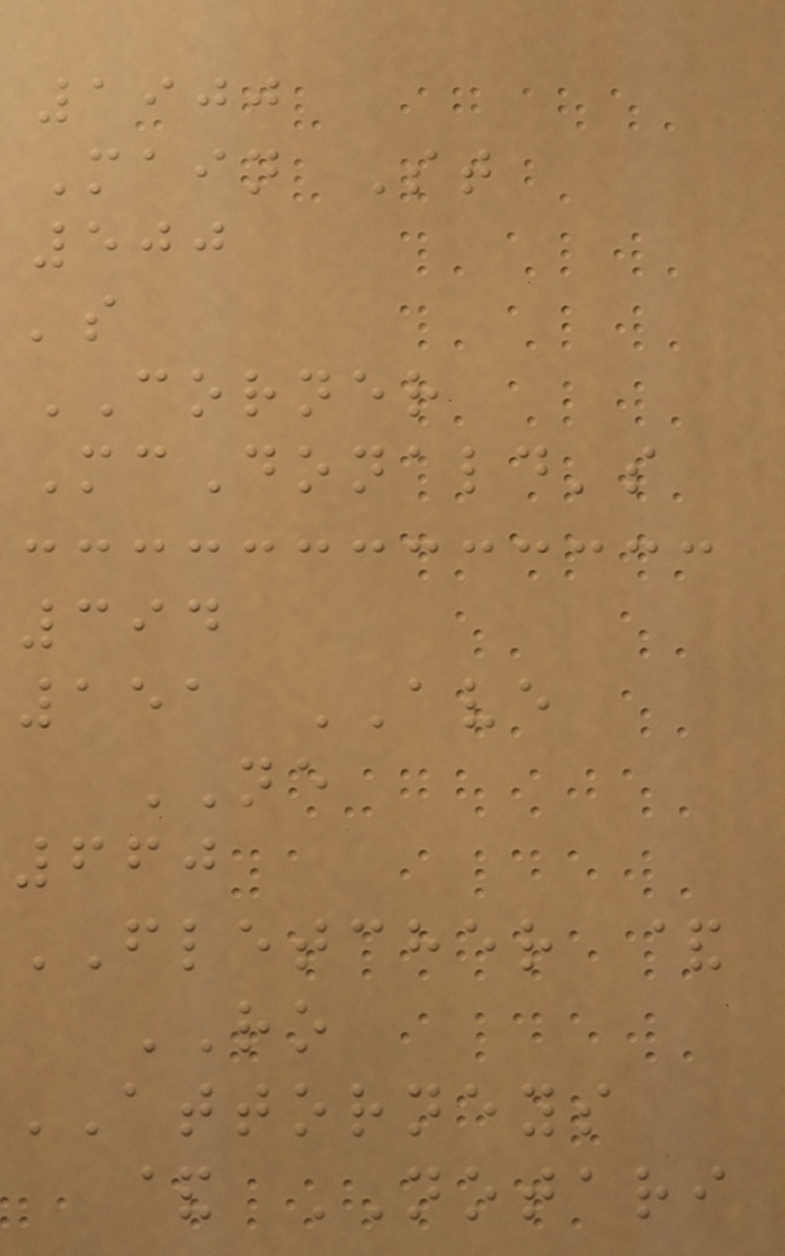1900
Main St
500
's
CORNER
McDonald's
394
151 AVE
NE
660
FLETCHER &
RO
ATTORNEYS
& NOTARI
